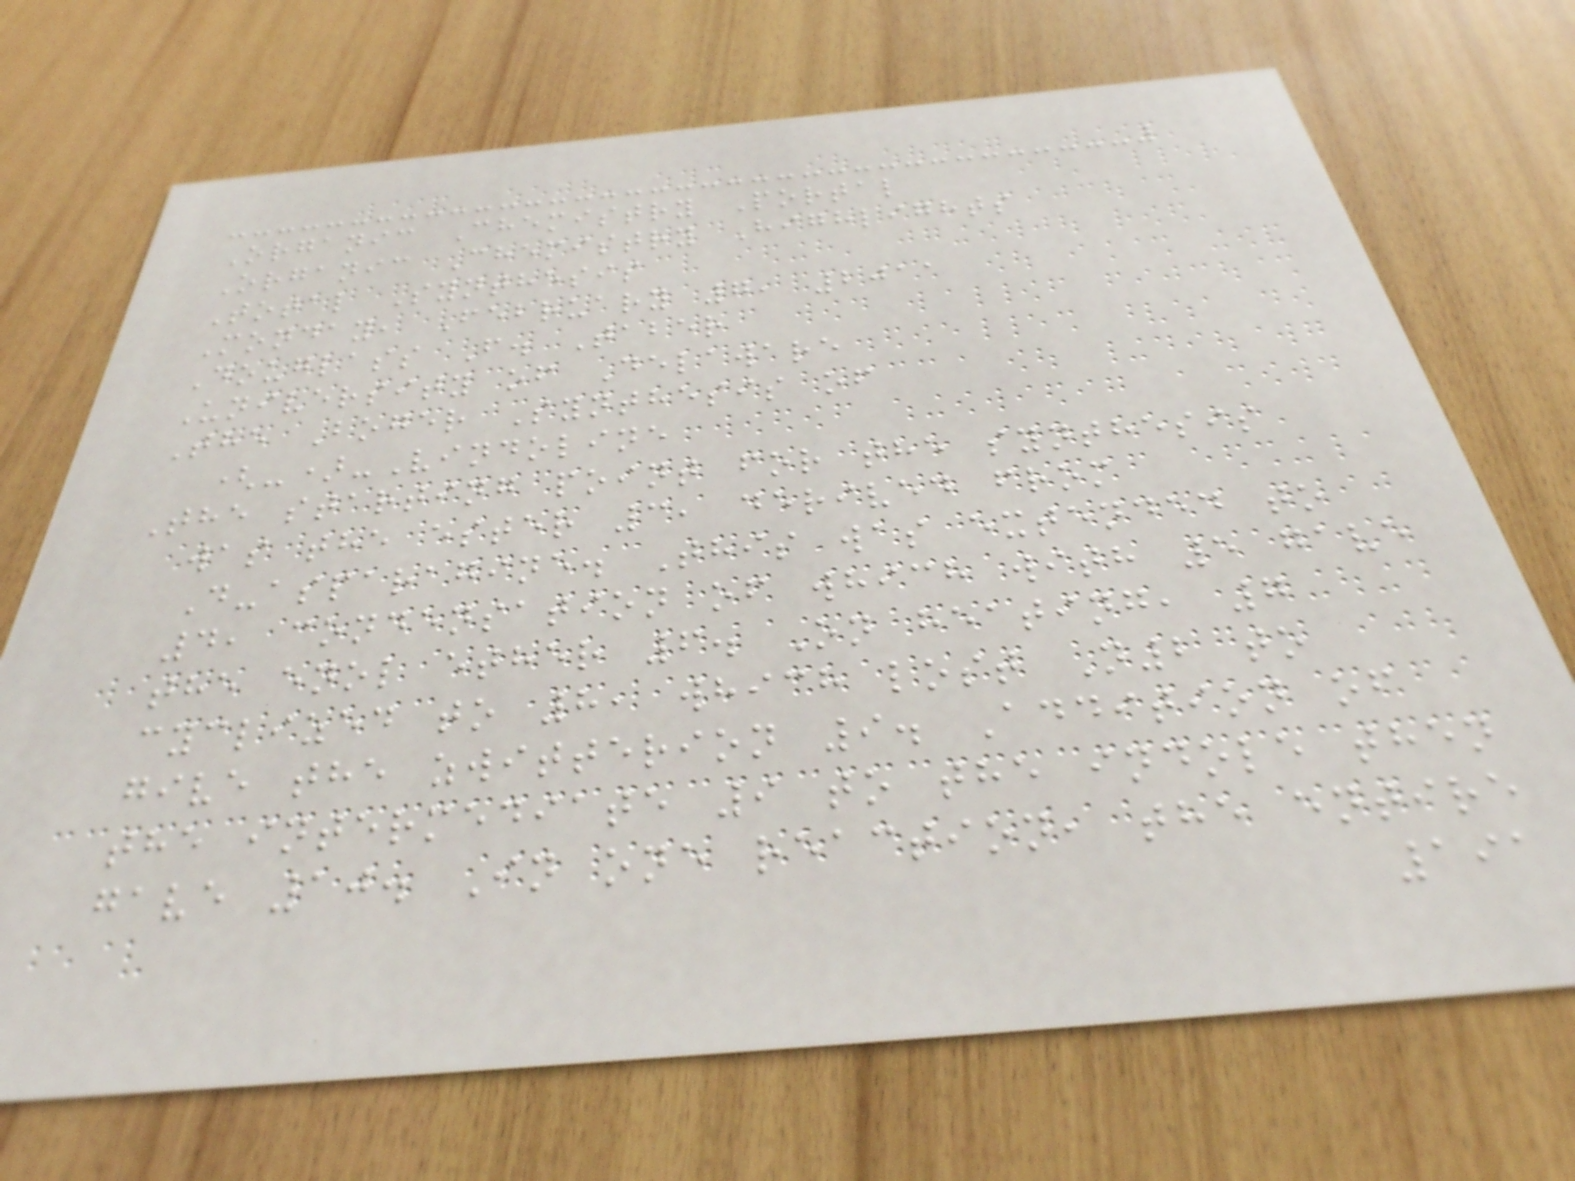Organic Chemistry Portal
Organic Chemistry Highlights
Total Synthesis
Monday, February 7, 2011
Douglass F. Taber
University of Delaware
The Boger Synthesis of
(-)-Vindoline
The starting point for the synthesis
was the ester 3, derived from
D-asparagine. This was extended to
4, condensation of which with 5 gave
the enol ether 6. On heating, 7
cyclized to 8, which lost N2 to
give the zwitterion 9. Addition of
the intermediate 9 to the indole then
gave 10. In one reaction, the entire
191
